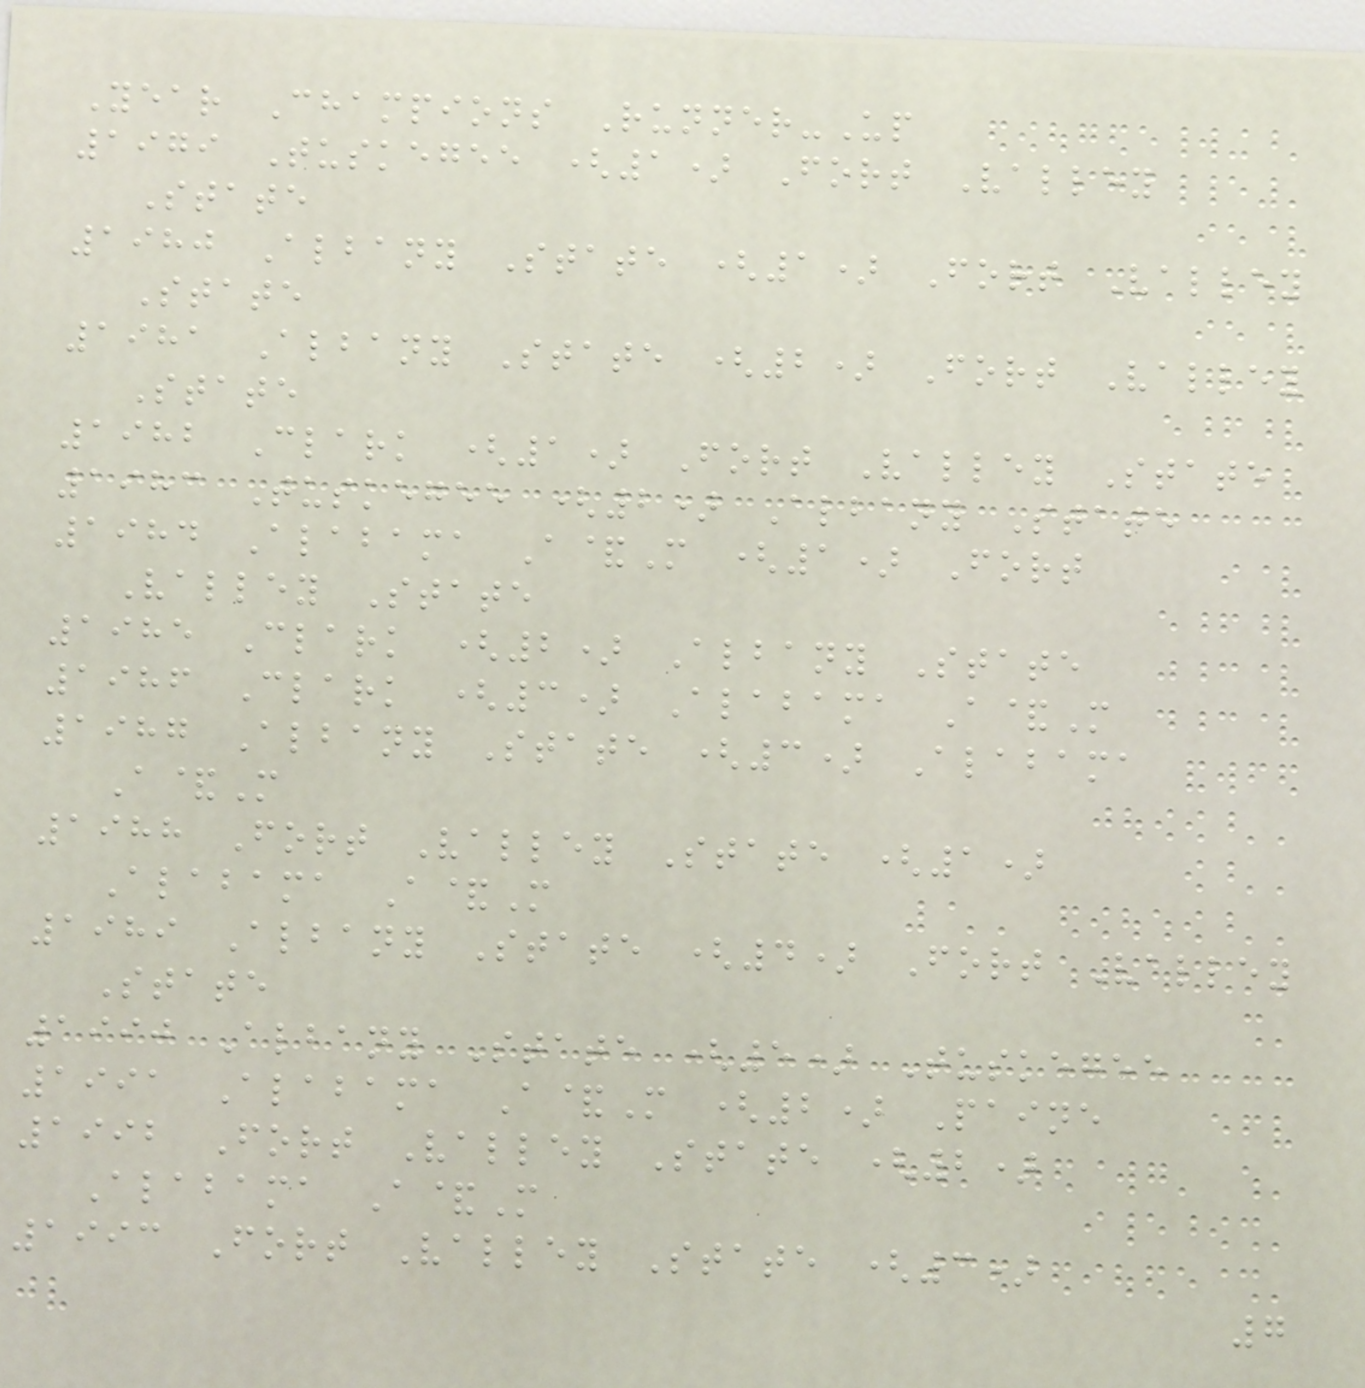Year Champions Runner-Up
1979 Tuskegee (1) Fort Valley
State
1980 Albany State (1) Fort Valley
State
1981 Albany State (2) Fort Valley
State
1982 Clark (1) Fort Valley State
1983 Tuskegee (2) Albany State
1984 Alabama A&M (1) Fort
Valley State
1985 Clark (2) Albany State
1986 Clark (3) Alabama A&M
1987 Albany State (3) Alabama
A&M
1988 Fort Valley State (1)
Alabama A&M
1989 Albany State (4) Fort Valley
State
1990 Albany State (5) Tuskegee
1991 Alabama A&M (2) Paine
1992 Fort Valley State (2)
Alabama A&M
1993 Fort Valley State (3)
7
